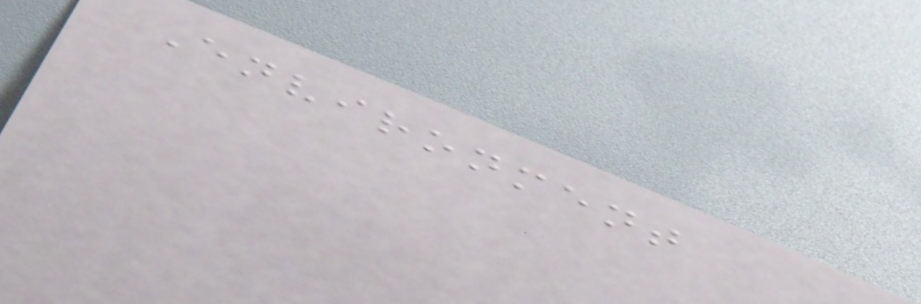Environment
